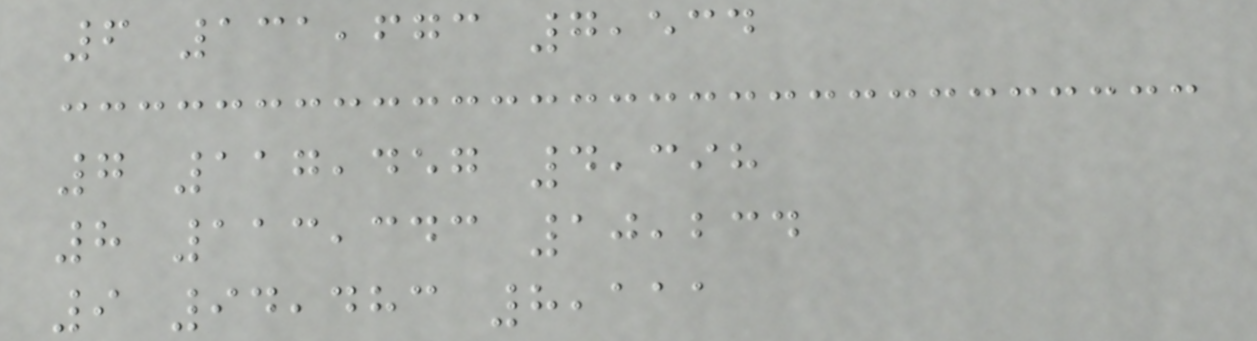6 131,673 7,534
7 117,457 4,398
8 113,343 10,234
9 94,483 8,111
